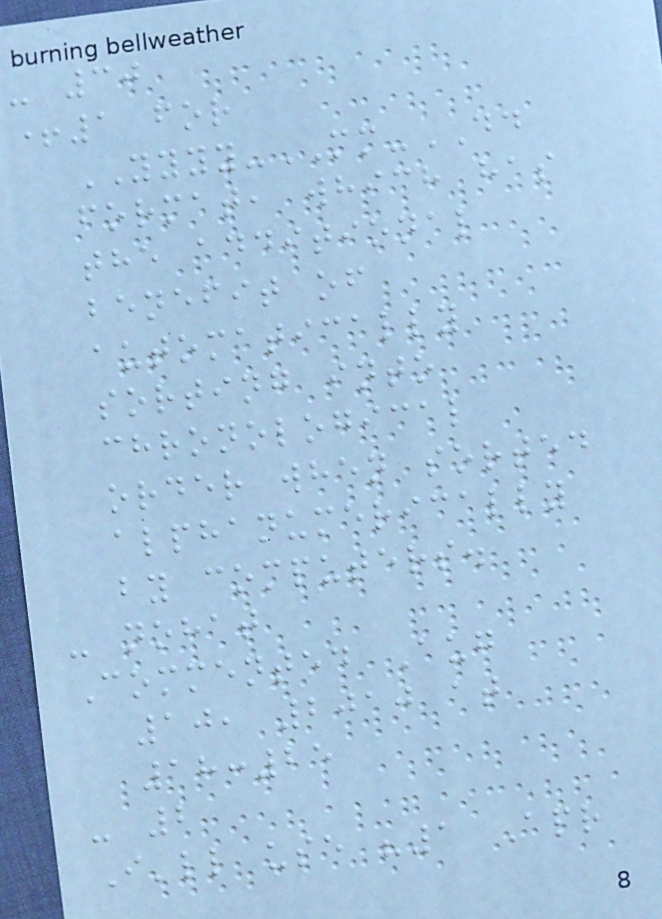- 30
+1 for
YYYY-MM-DD
format, which has
the additional
benefit of
automatically
sorting into
chronological
order when sorted
alphanumerically
by computers.
- nohat
Commented Aug
10, 2010 at
18:25
- 2
I'll use "1 Apr
